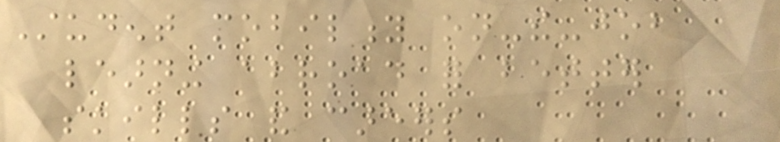Student mobility on-the-job
learning abroad for better
skills and careers
